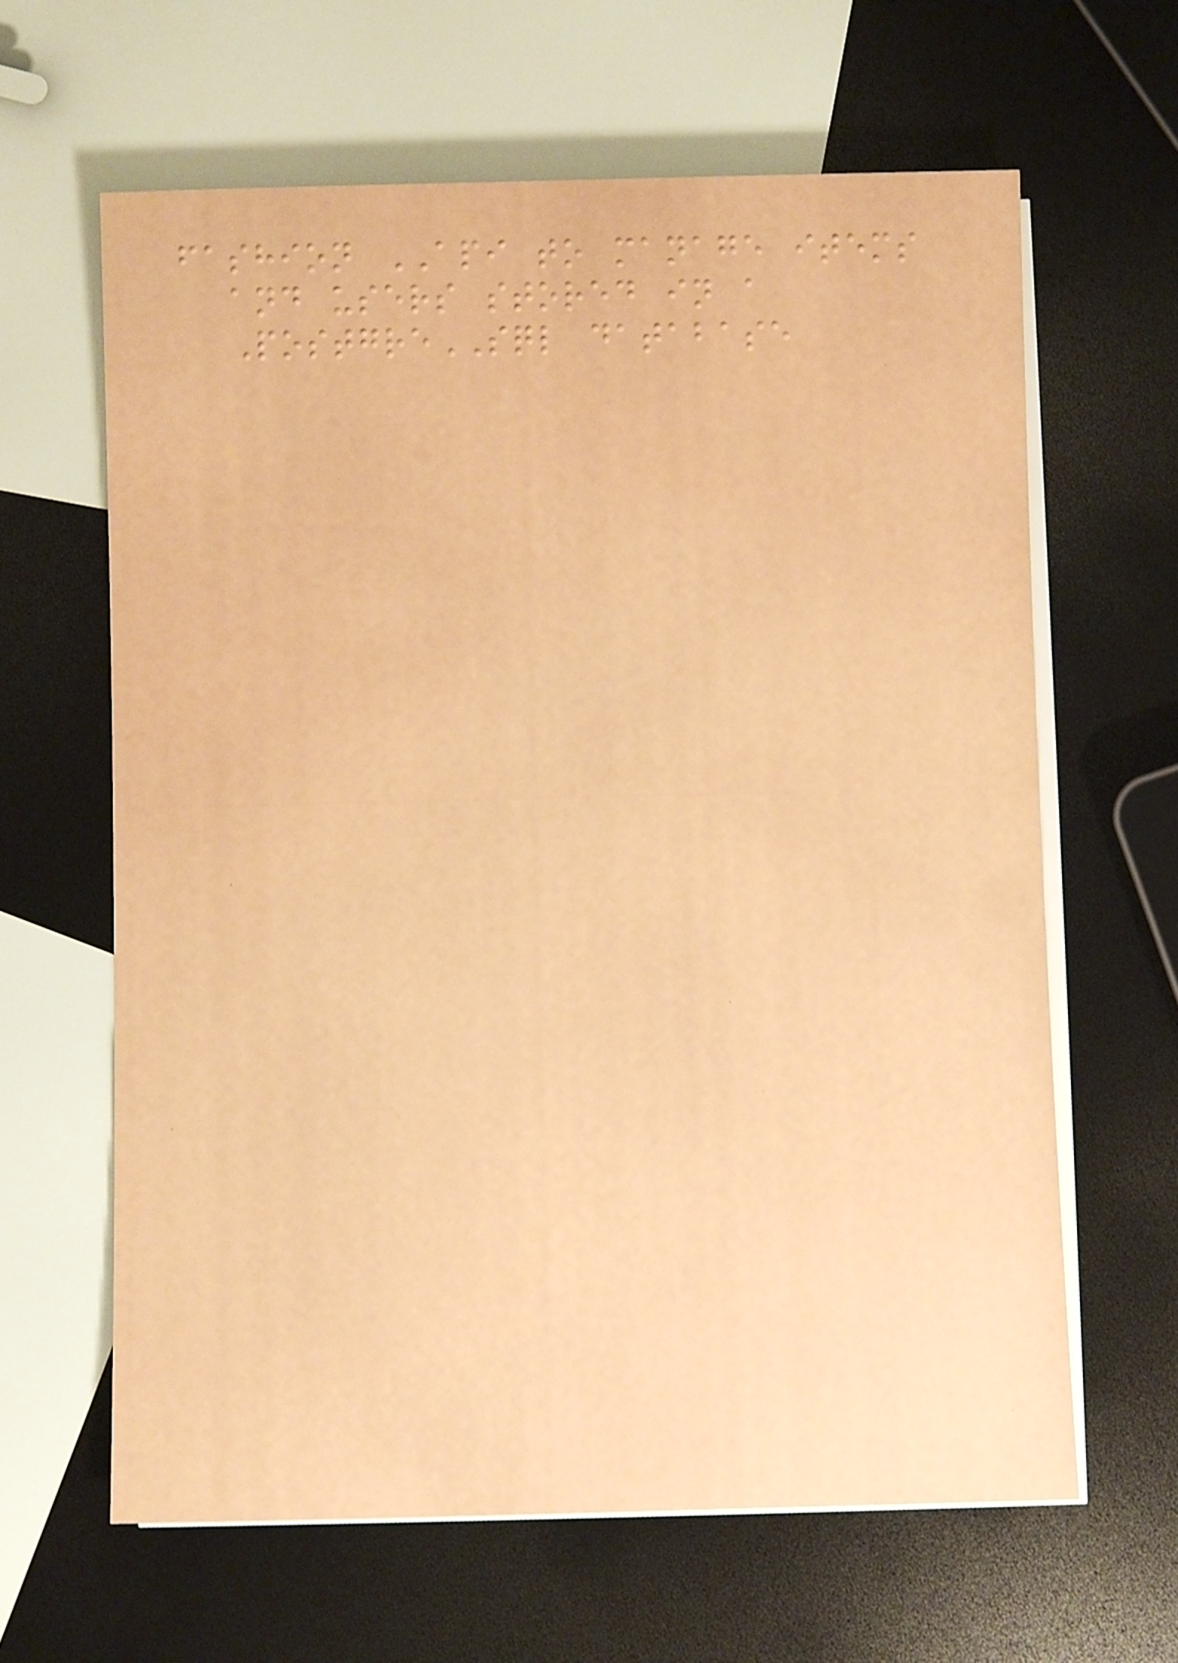fashion API to manage items
and users stored in a
PostgreSQL database
